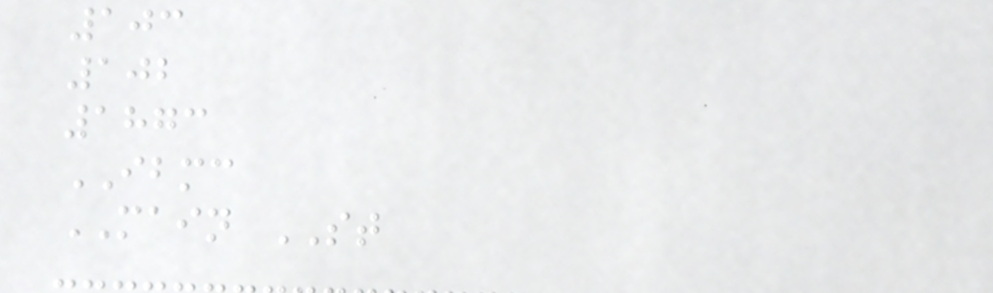103
102
1873
IBMC
MAIN ST
